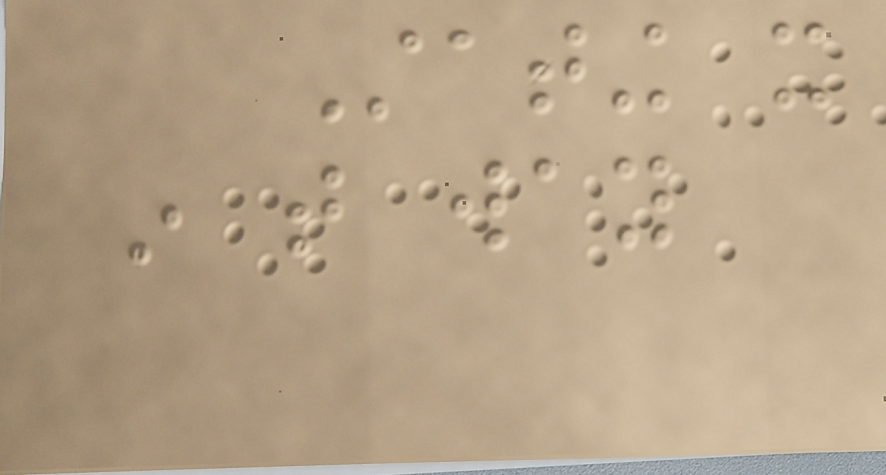Stating it
in that way
